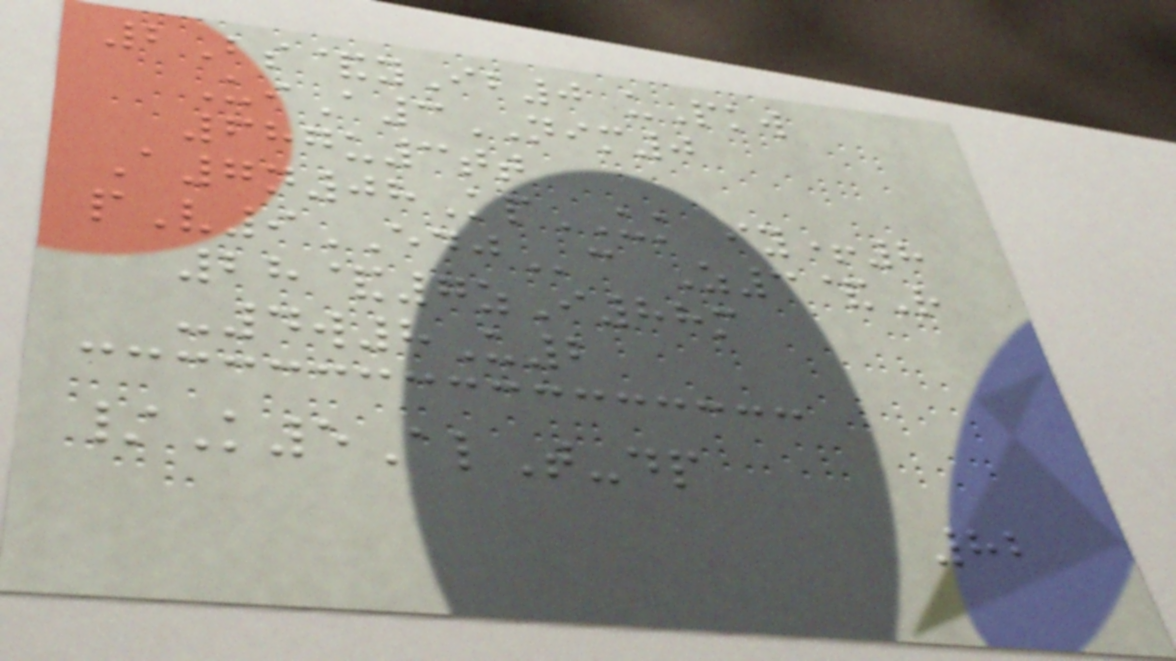2Bs&yIb0 uPkw
UiA3NIM0
687u3tt
A7n08KpUK iy+8
pV9EDJc Z3&R
28&7zI88m
-4w8U2
/K5AlT-dp
82
